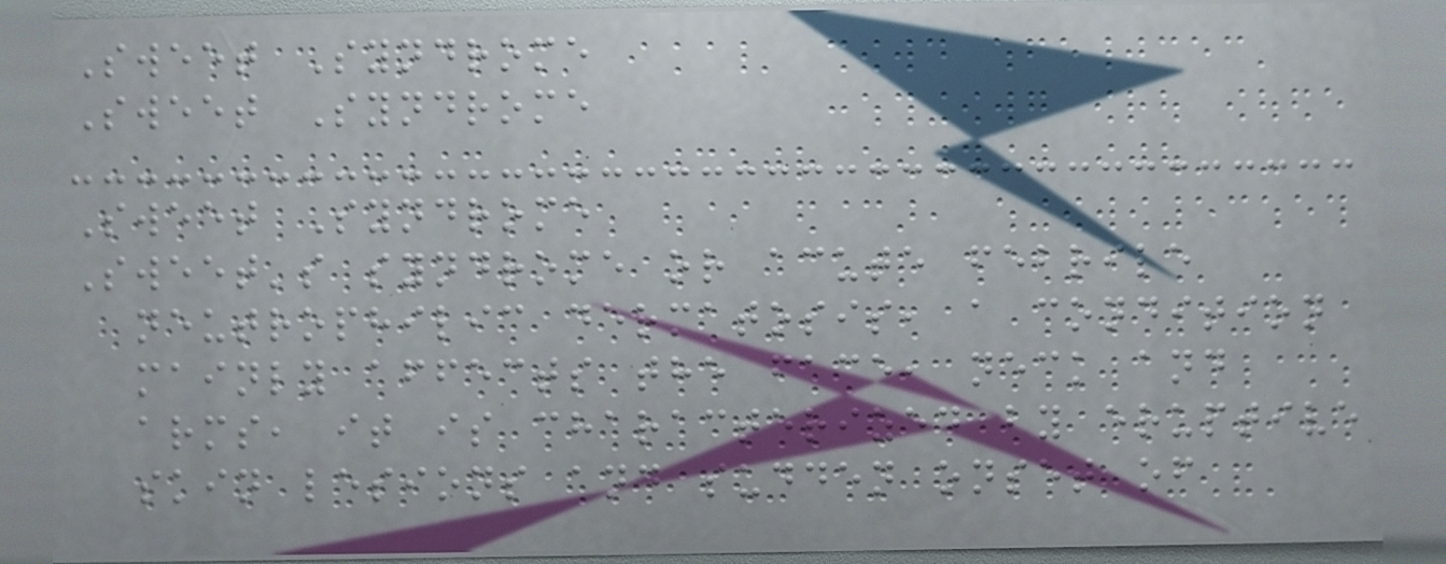Sweet Syndrome
Sweet Syndrome
Sweet Syndrome
Sweet's syndrome or acute febrile
neutrophilic dermatosis, a condition
mainly affects the face, neck and
arms, it is characterized by eruptive
skin lesions and sudden onset of
